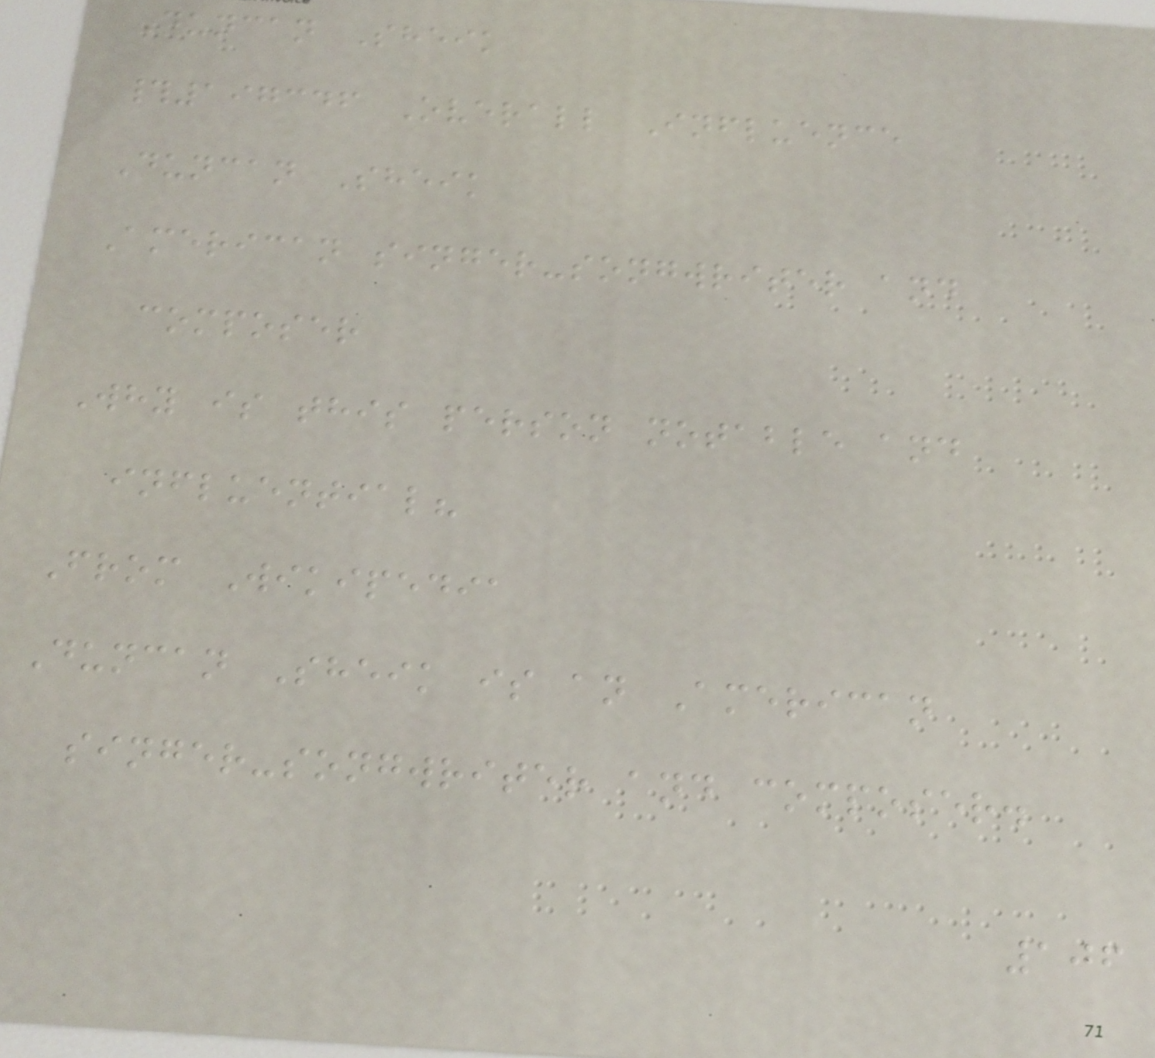Duncan Sheik
#197346 Overall Influence
Duncan Sheik
American singer-songwriter and
composer
Why is this person notable and
influential?
From Wikipedia
Duncan Sheik is an American
singer-songwriter and composer.
106
